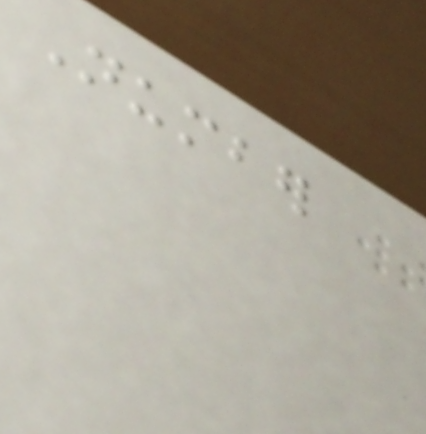Number
